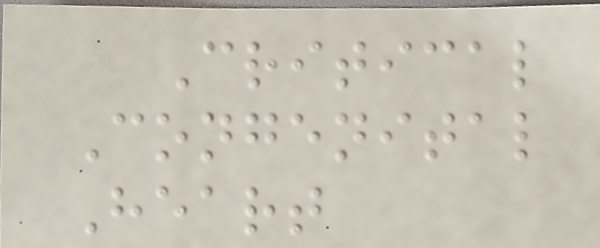Critical
Congenital
Heart
